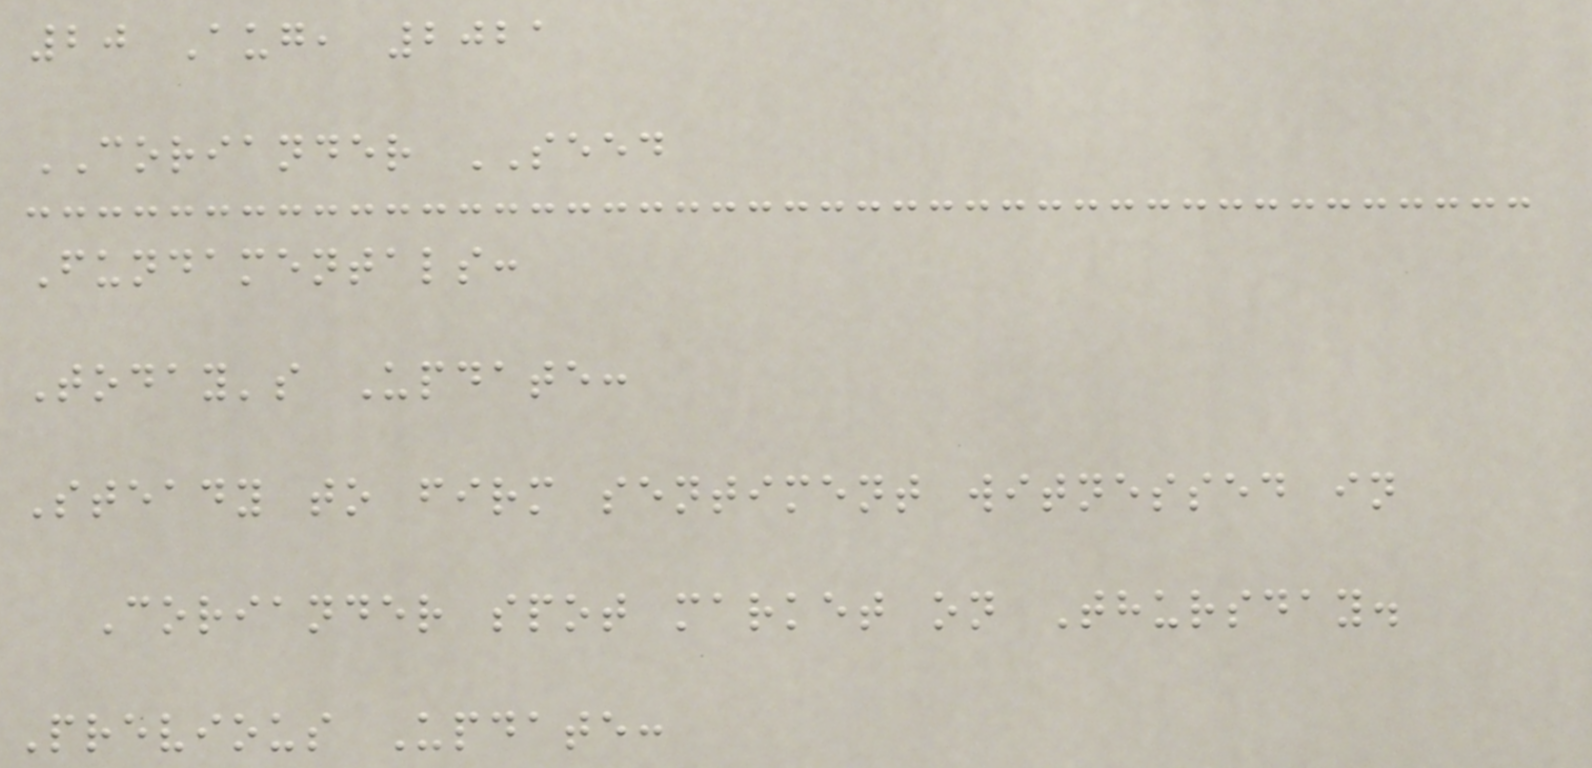20 Aug, 2021
CORIANDER SEED
Fundamentals:
Today's Update:
Steady to firm sentiment witnessed in
Coriander spot market on Thursday.
Previous Update:
